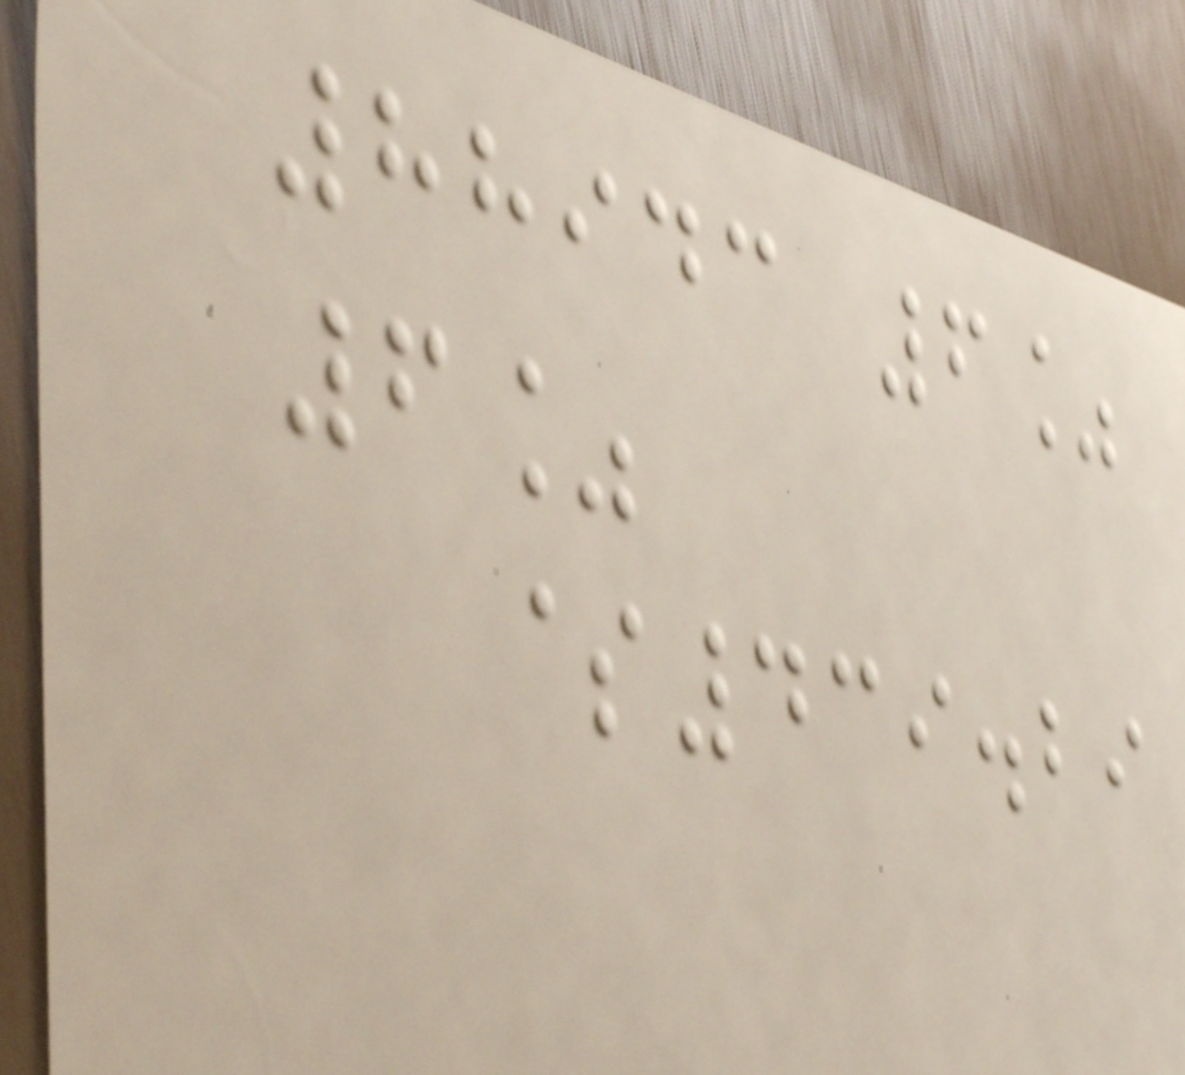88943 6%
6%
$439.29
